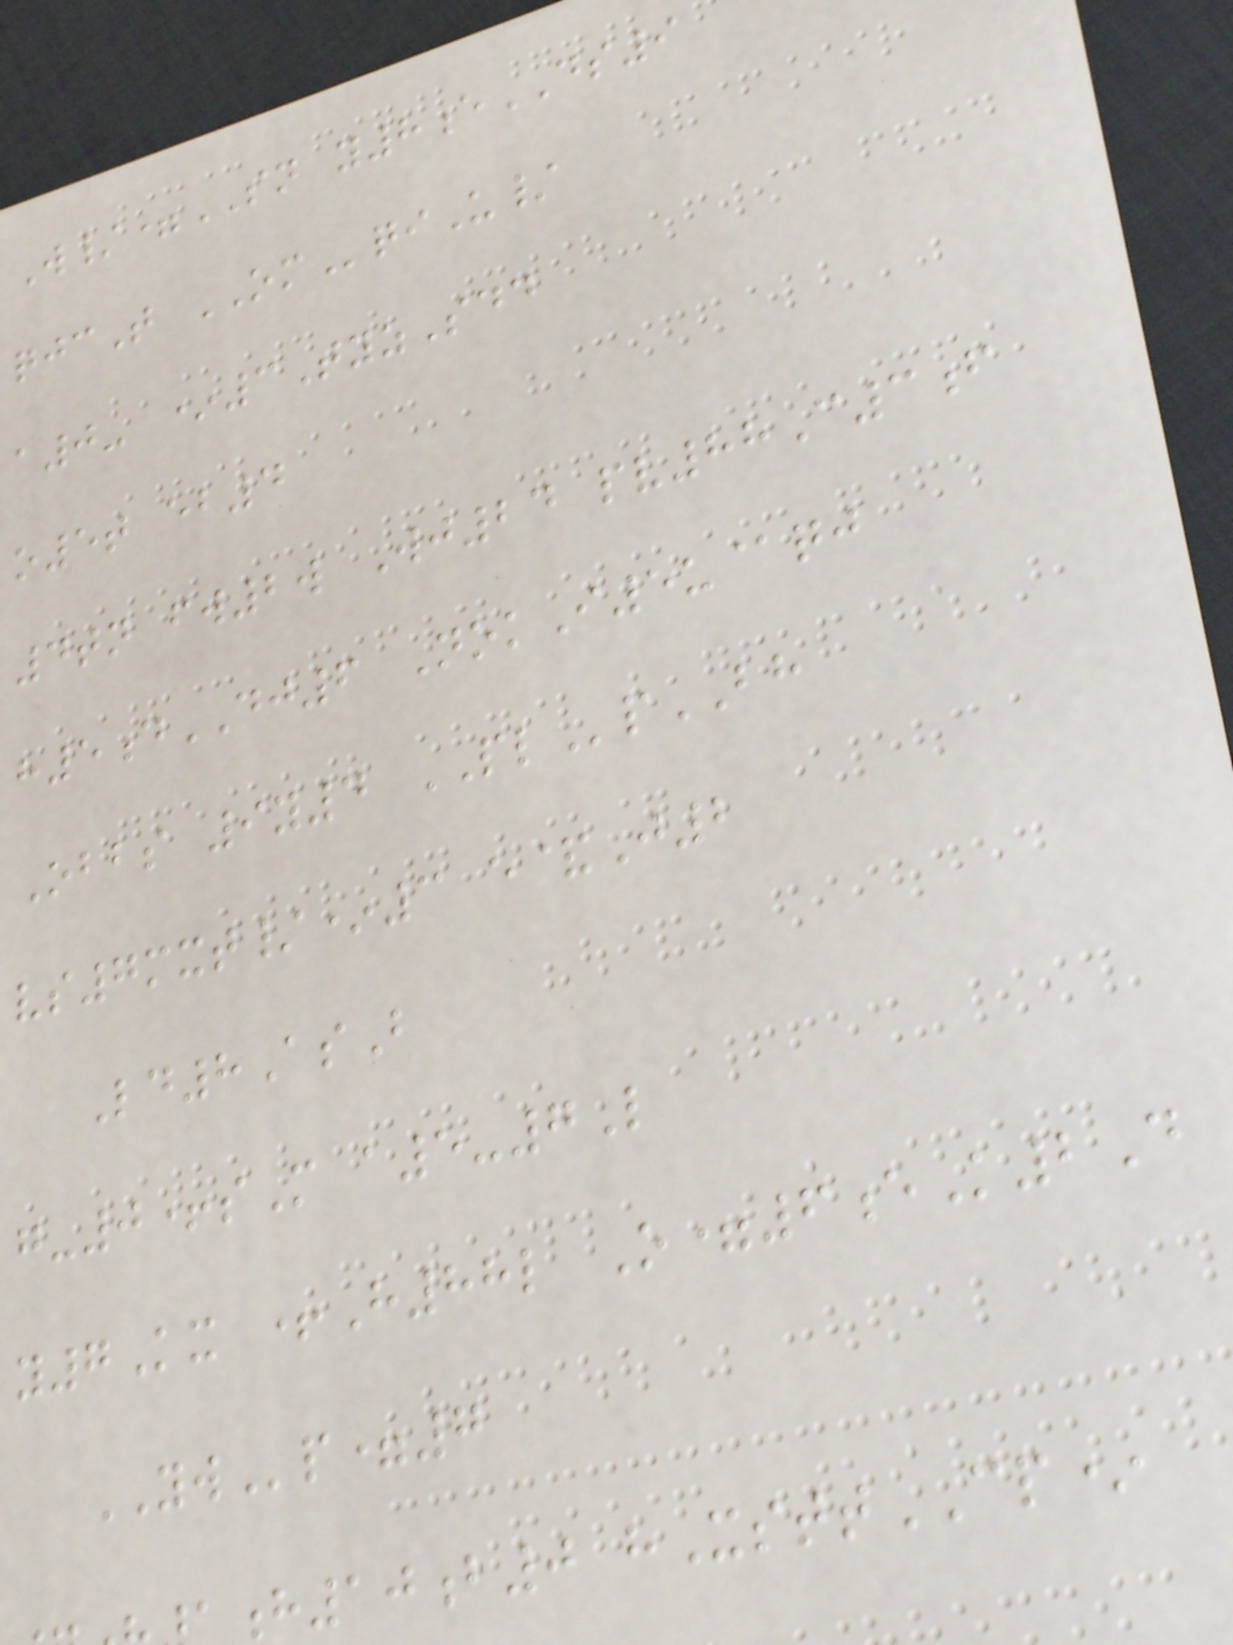W/=SN y8eDS9
qjcT OMqiU/
a0- *3TyzSdd
o5t eb4
4tn fw2w Wj24 pv88C3f
h5dDJ6 NokI5u@qj
Obbs 9y4 PLpBH
vs7mxt/*3 e&J2
Ld8AsB
g-0+sM a5-7L
y7Kx +H88l O=6eK2D
YWp=7
h10b0 hXsttCP*
